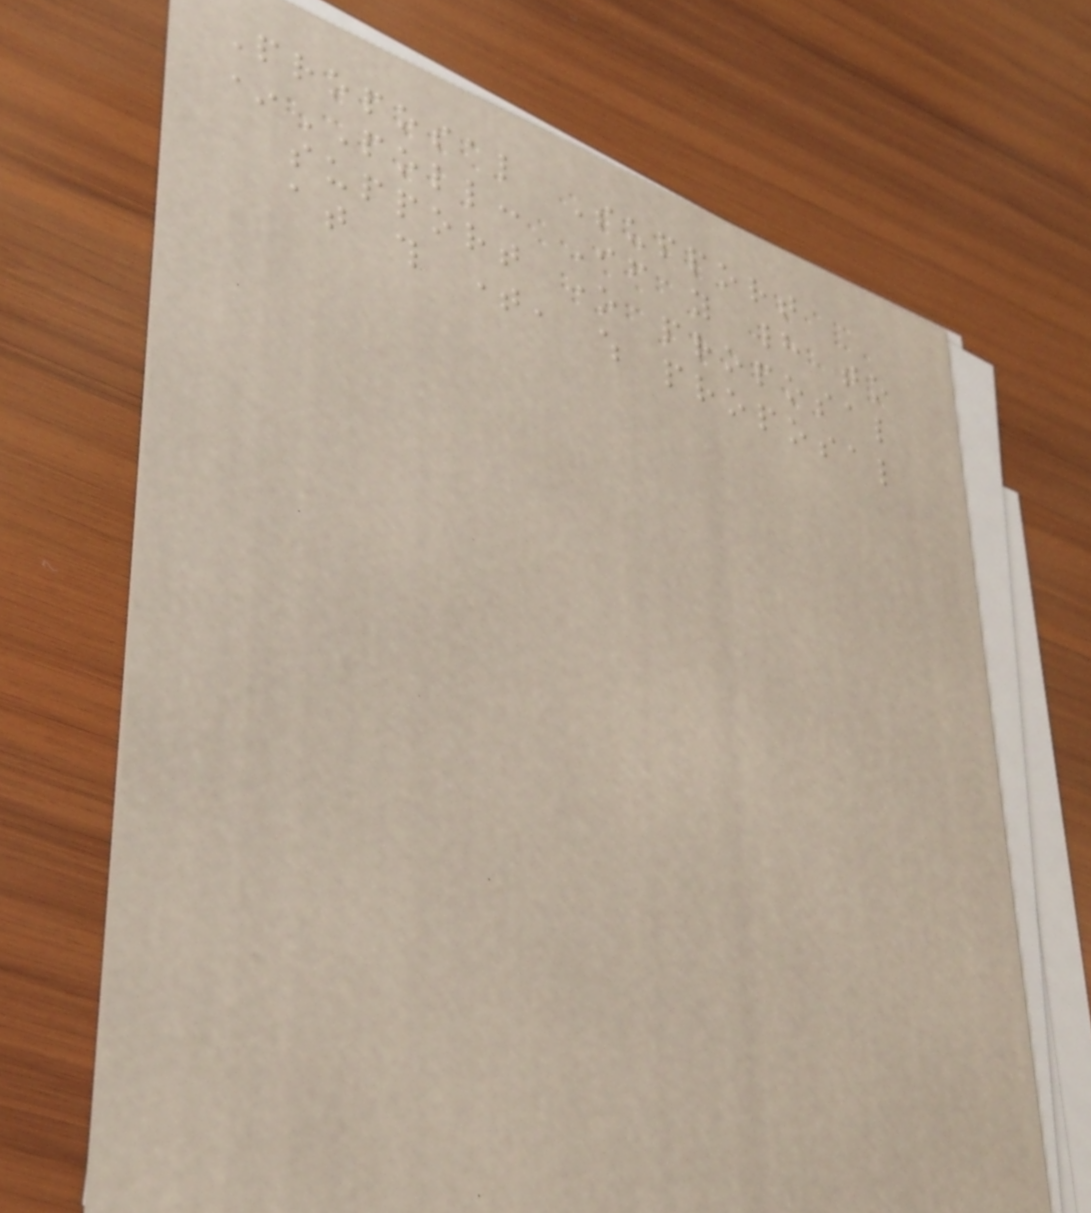Proposal Support
*POLL: If you had to
support one proposal
at this time, which proposal
